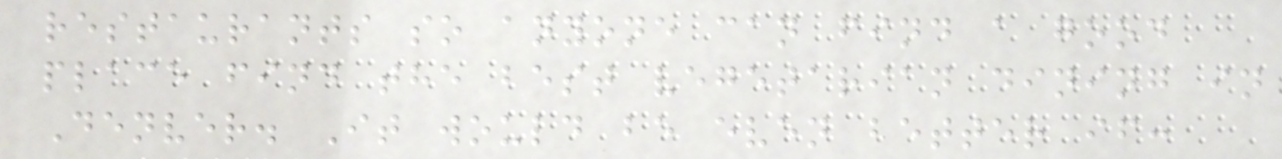restaurants so anyone can find a good
place find the best vegetarian dining in
Denver. It would be even better if:
